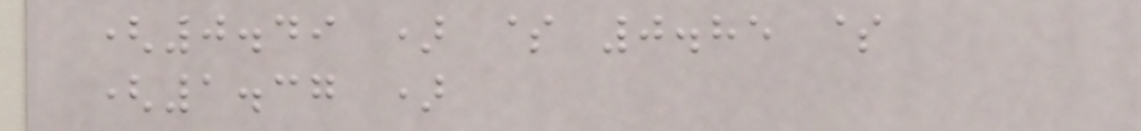(0.49 ) $ 0.85 $
(1.37 )
